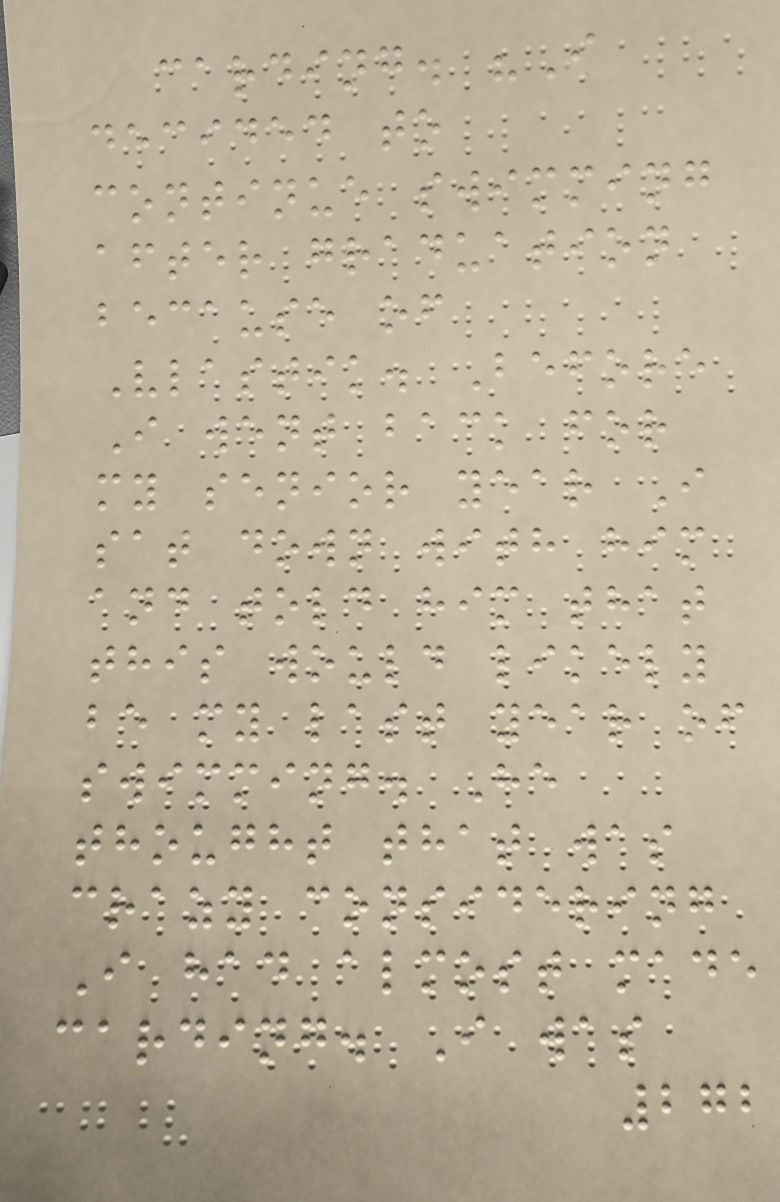carding. "I
decided to
continue swimming
after graduation
because of
Vlastik. Before
I went back for
my senior year I
sat down with him
and told him that
this would likely
be my last year of
swimming. He
thought that was
crazy considering
I had almost made
carding. I was
272
